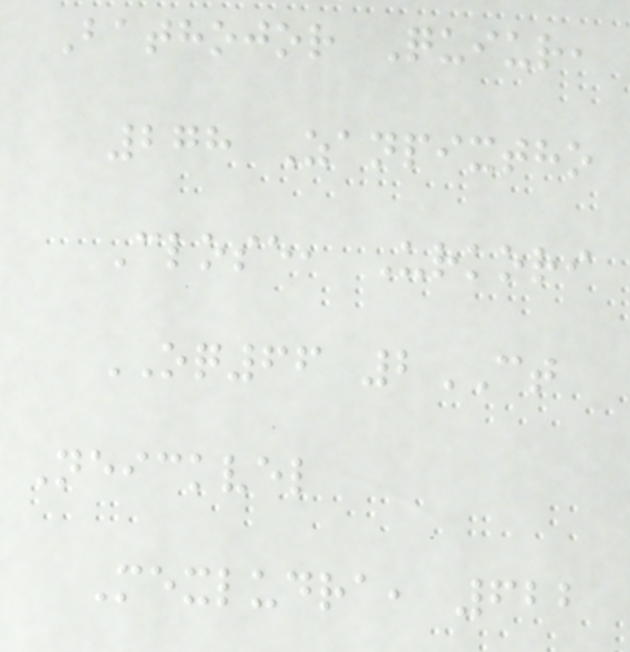Bathojor Quiur,
278 Zanpixtho
Close, Urkori
OQ66 2CT
Neickvel
Mexludra, 622
